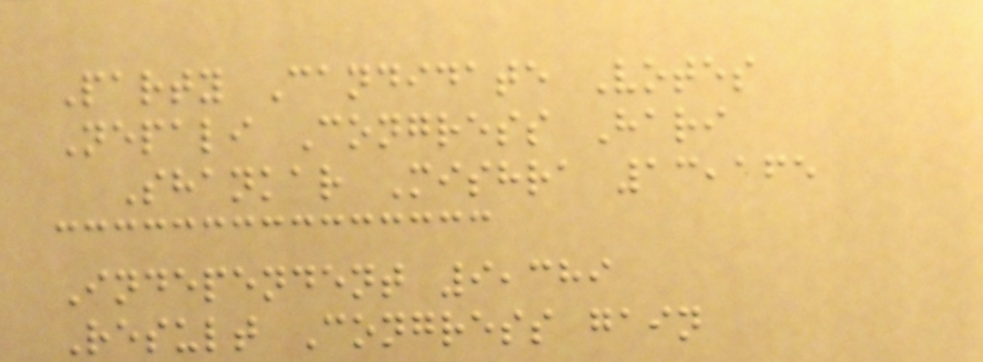Party Candidate Votes
Nepali Congress Hari
Shankar Mishra 13,165
Independent 9,389
Result Congress gain
